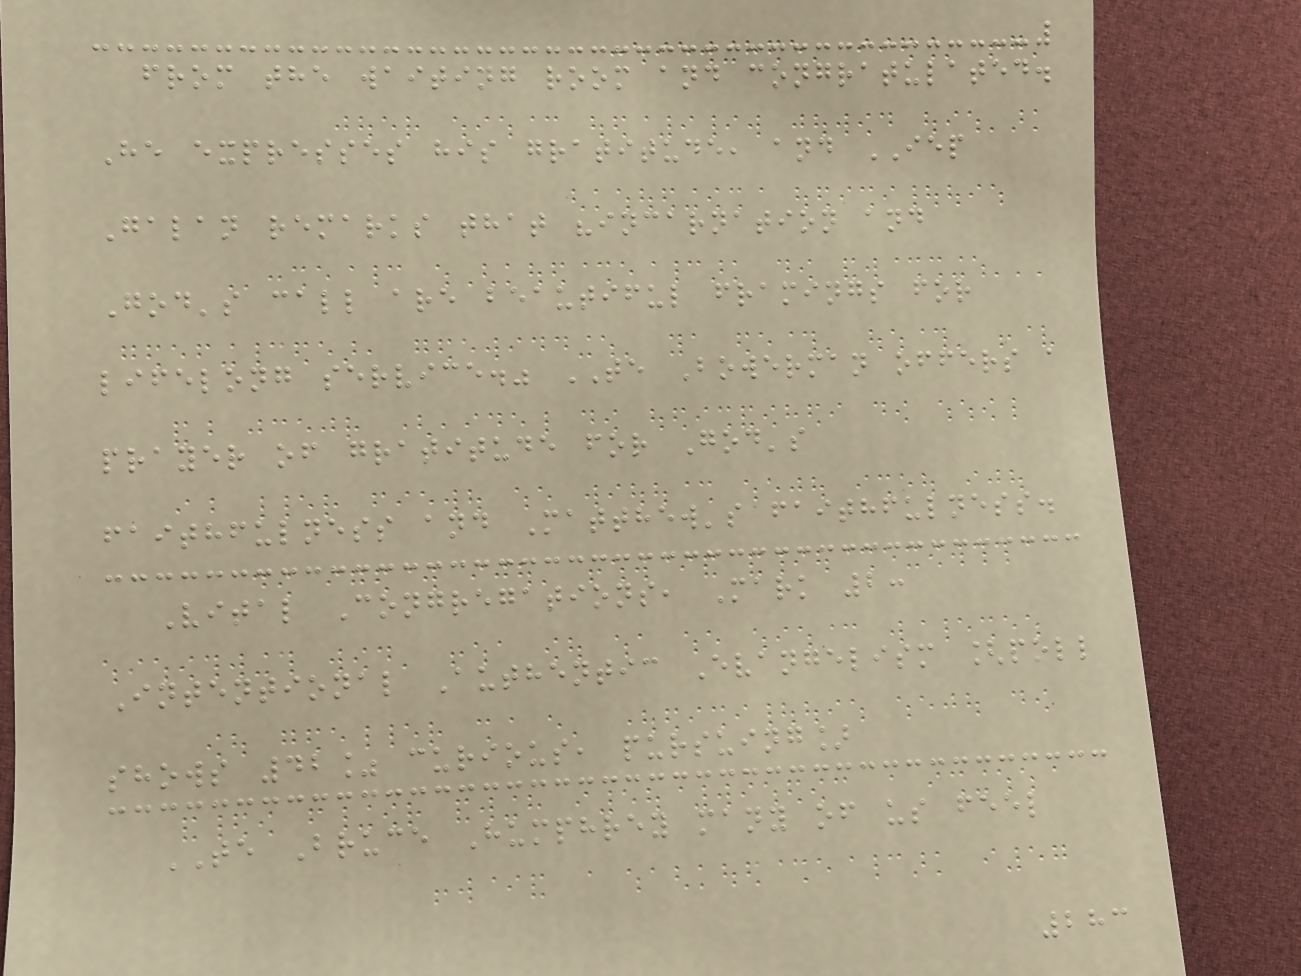from the waiting room and congratulated.
He expresses his gratitude, and IEP
Galan remarks that "incarnation and
God's call are beautiful framings for
lifelong service." TE Bowerman offers a
prayer of gratitude for God's
faithfulness and Matthew's faithfulness.
Vital Congregations, Mark 2:
Intentional Authentic Evangelism [poll
shows 42% curious, pursuing]
TE Bruce Humphrey many of us feel
283
